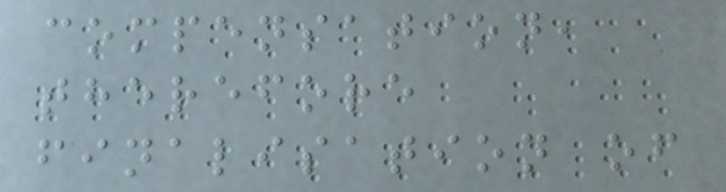compensation,
therefore
finalisation of
